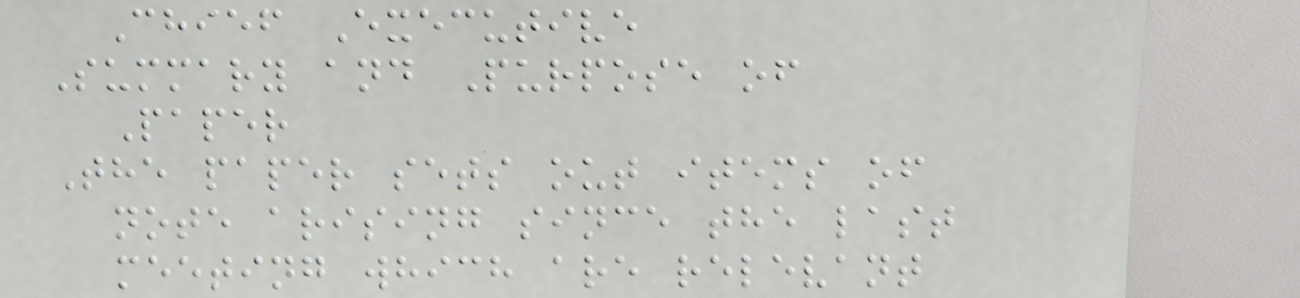Chief Executive
Summary and Purpose of
Paper
The paper sets out items of
note arising since the last
meeting which are relevant
